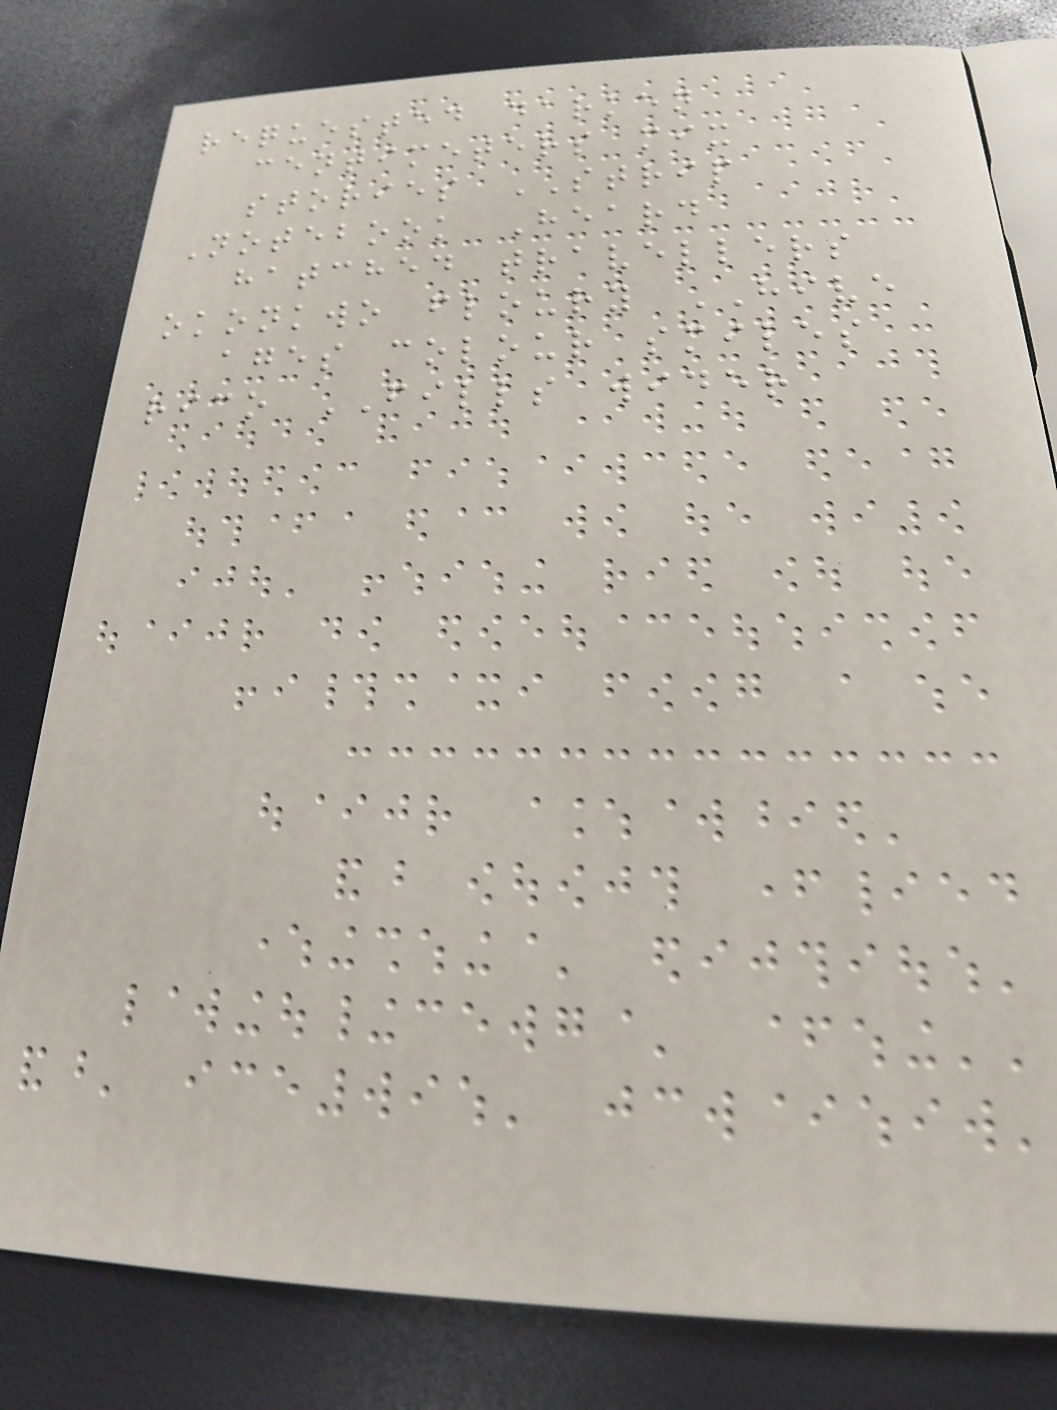requested darken
centimeters mix
stories STRIP
Notebook Heard
hatched travellers
okonkwo floury HIVE
ages colour smiles
rico FILLS wider
